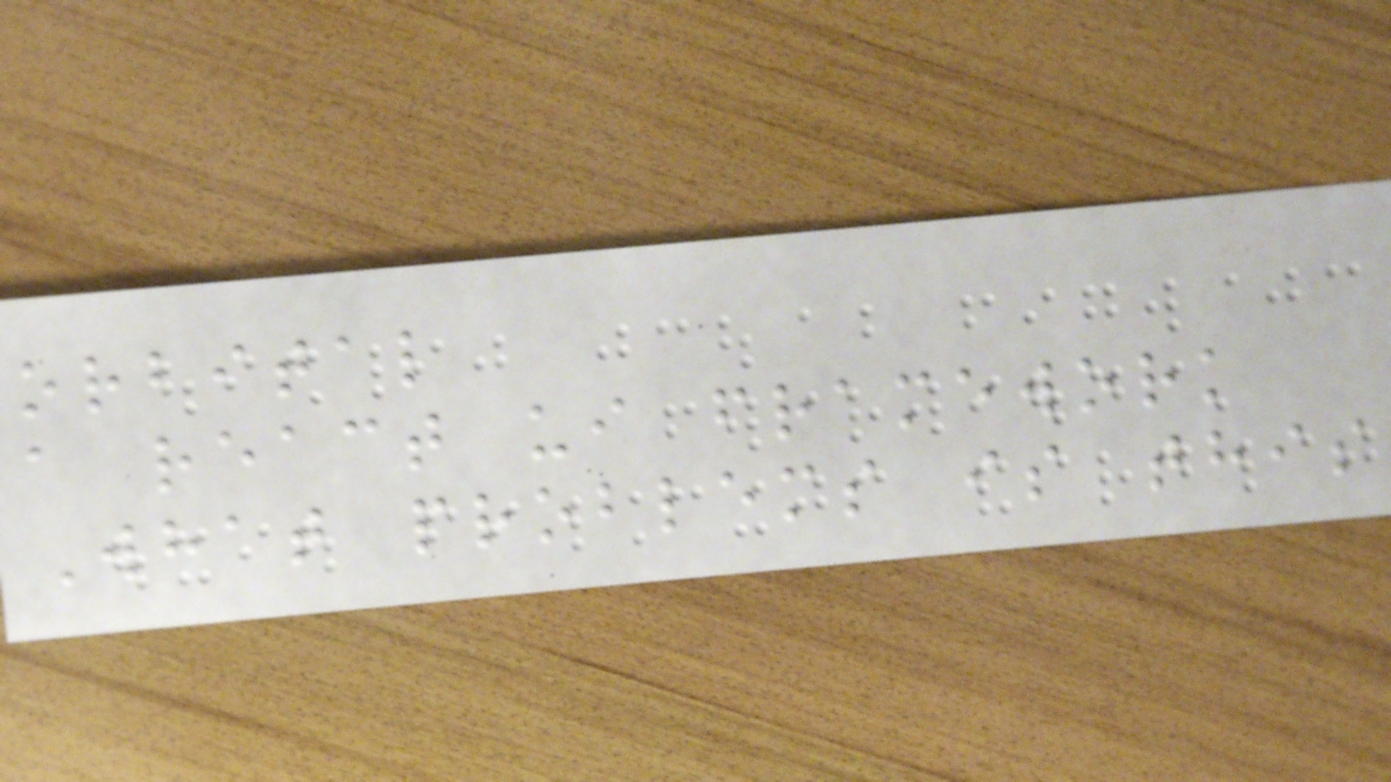orbital
a react ui framework
What problems is this
